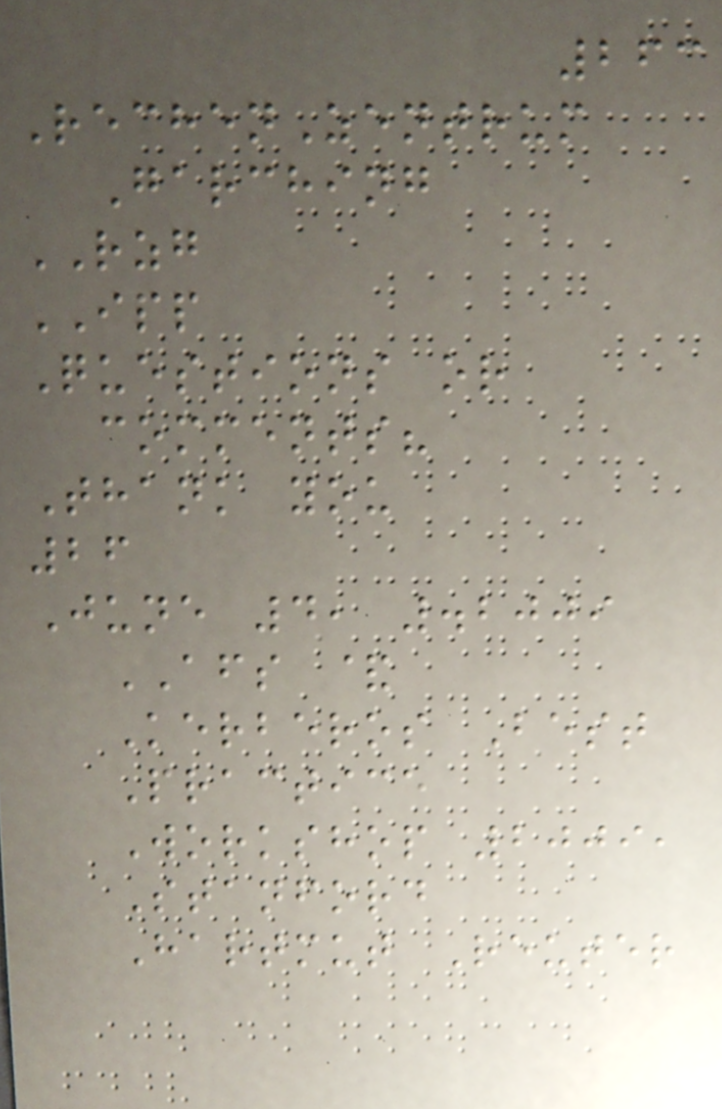263
RechenZentrum
Garching
RZG
IPP
Questions or
comments?
Thank you
26
June 4, .2009
AFS &
Kerberos Best
Practice
Workshop 2009,
Stanford
Hartmut Reuter
